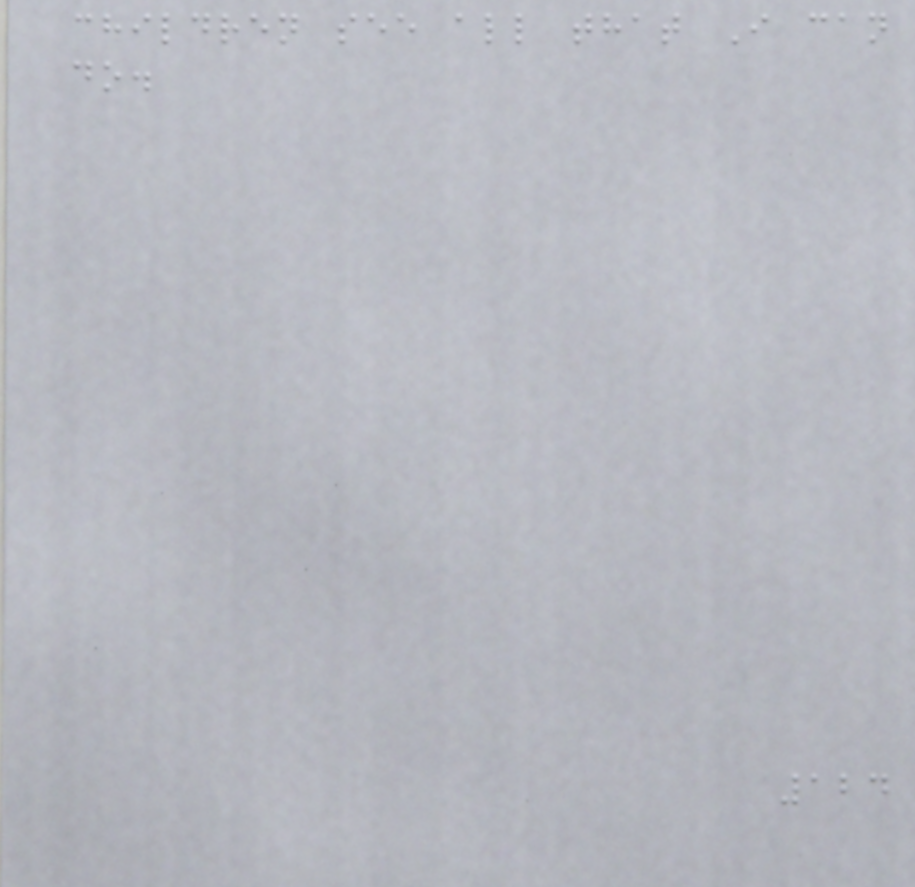children see all that I can
do.
124
